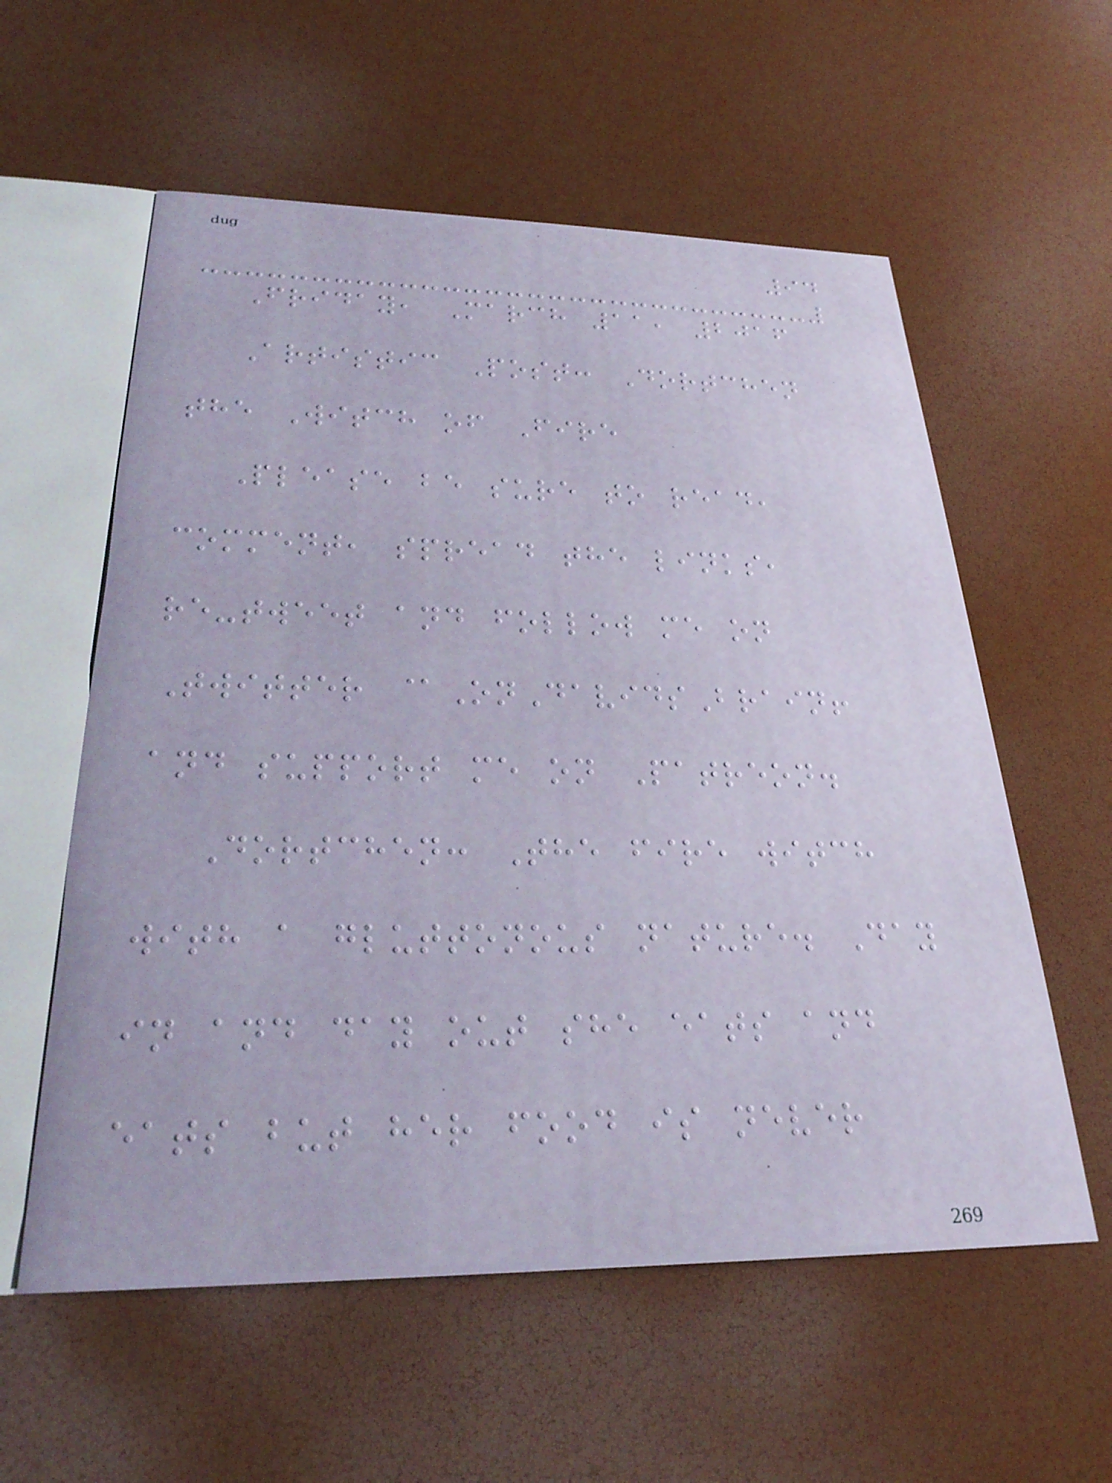94
Friday, March 11, 2016
Artistic Post: Dortchen
the Witch of Fire
Please be sure to read,
comment, spread the links,
re-tweet and follow me on
Twitter @OnDavidsBrain!
and support me on Patreon.
Dortchen: The fire witch
with a gluttonous nature. Day
in and day out she eats and
eats but her food is never
